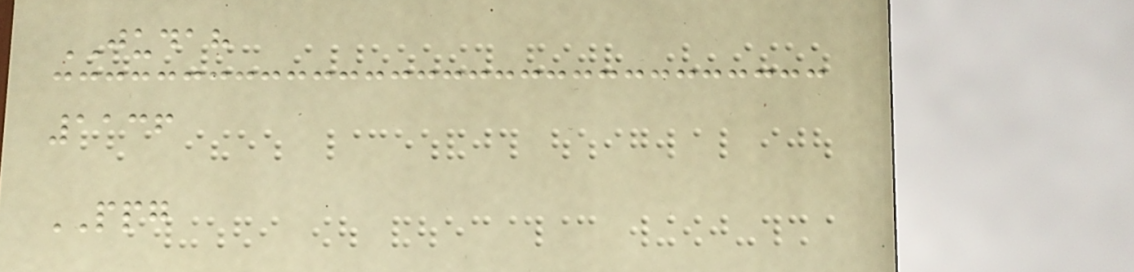JUDAH
1136
PPG
